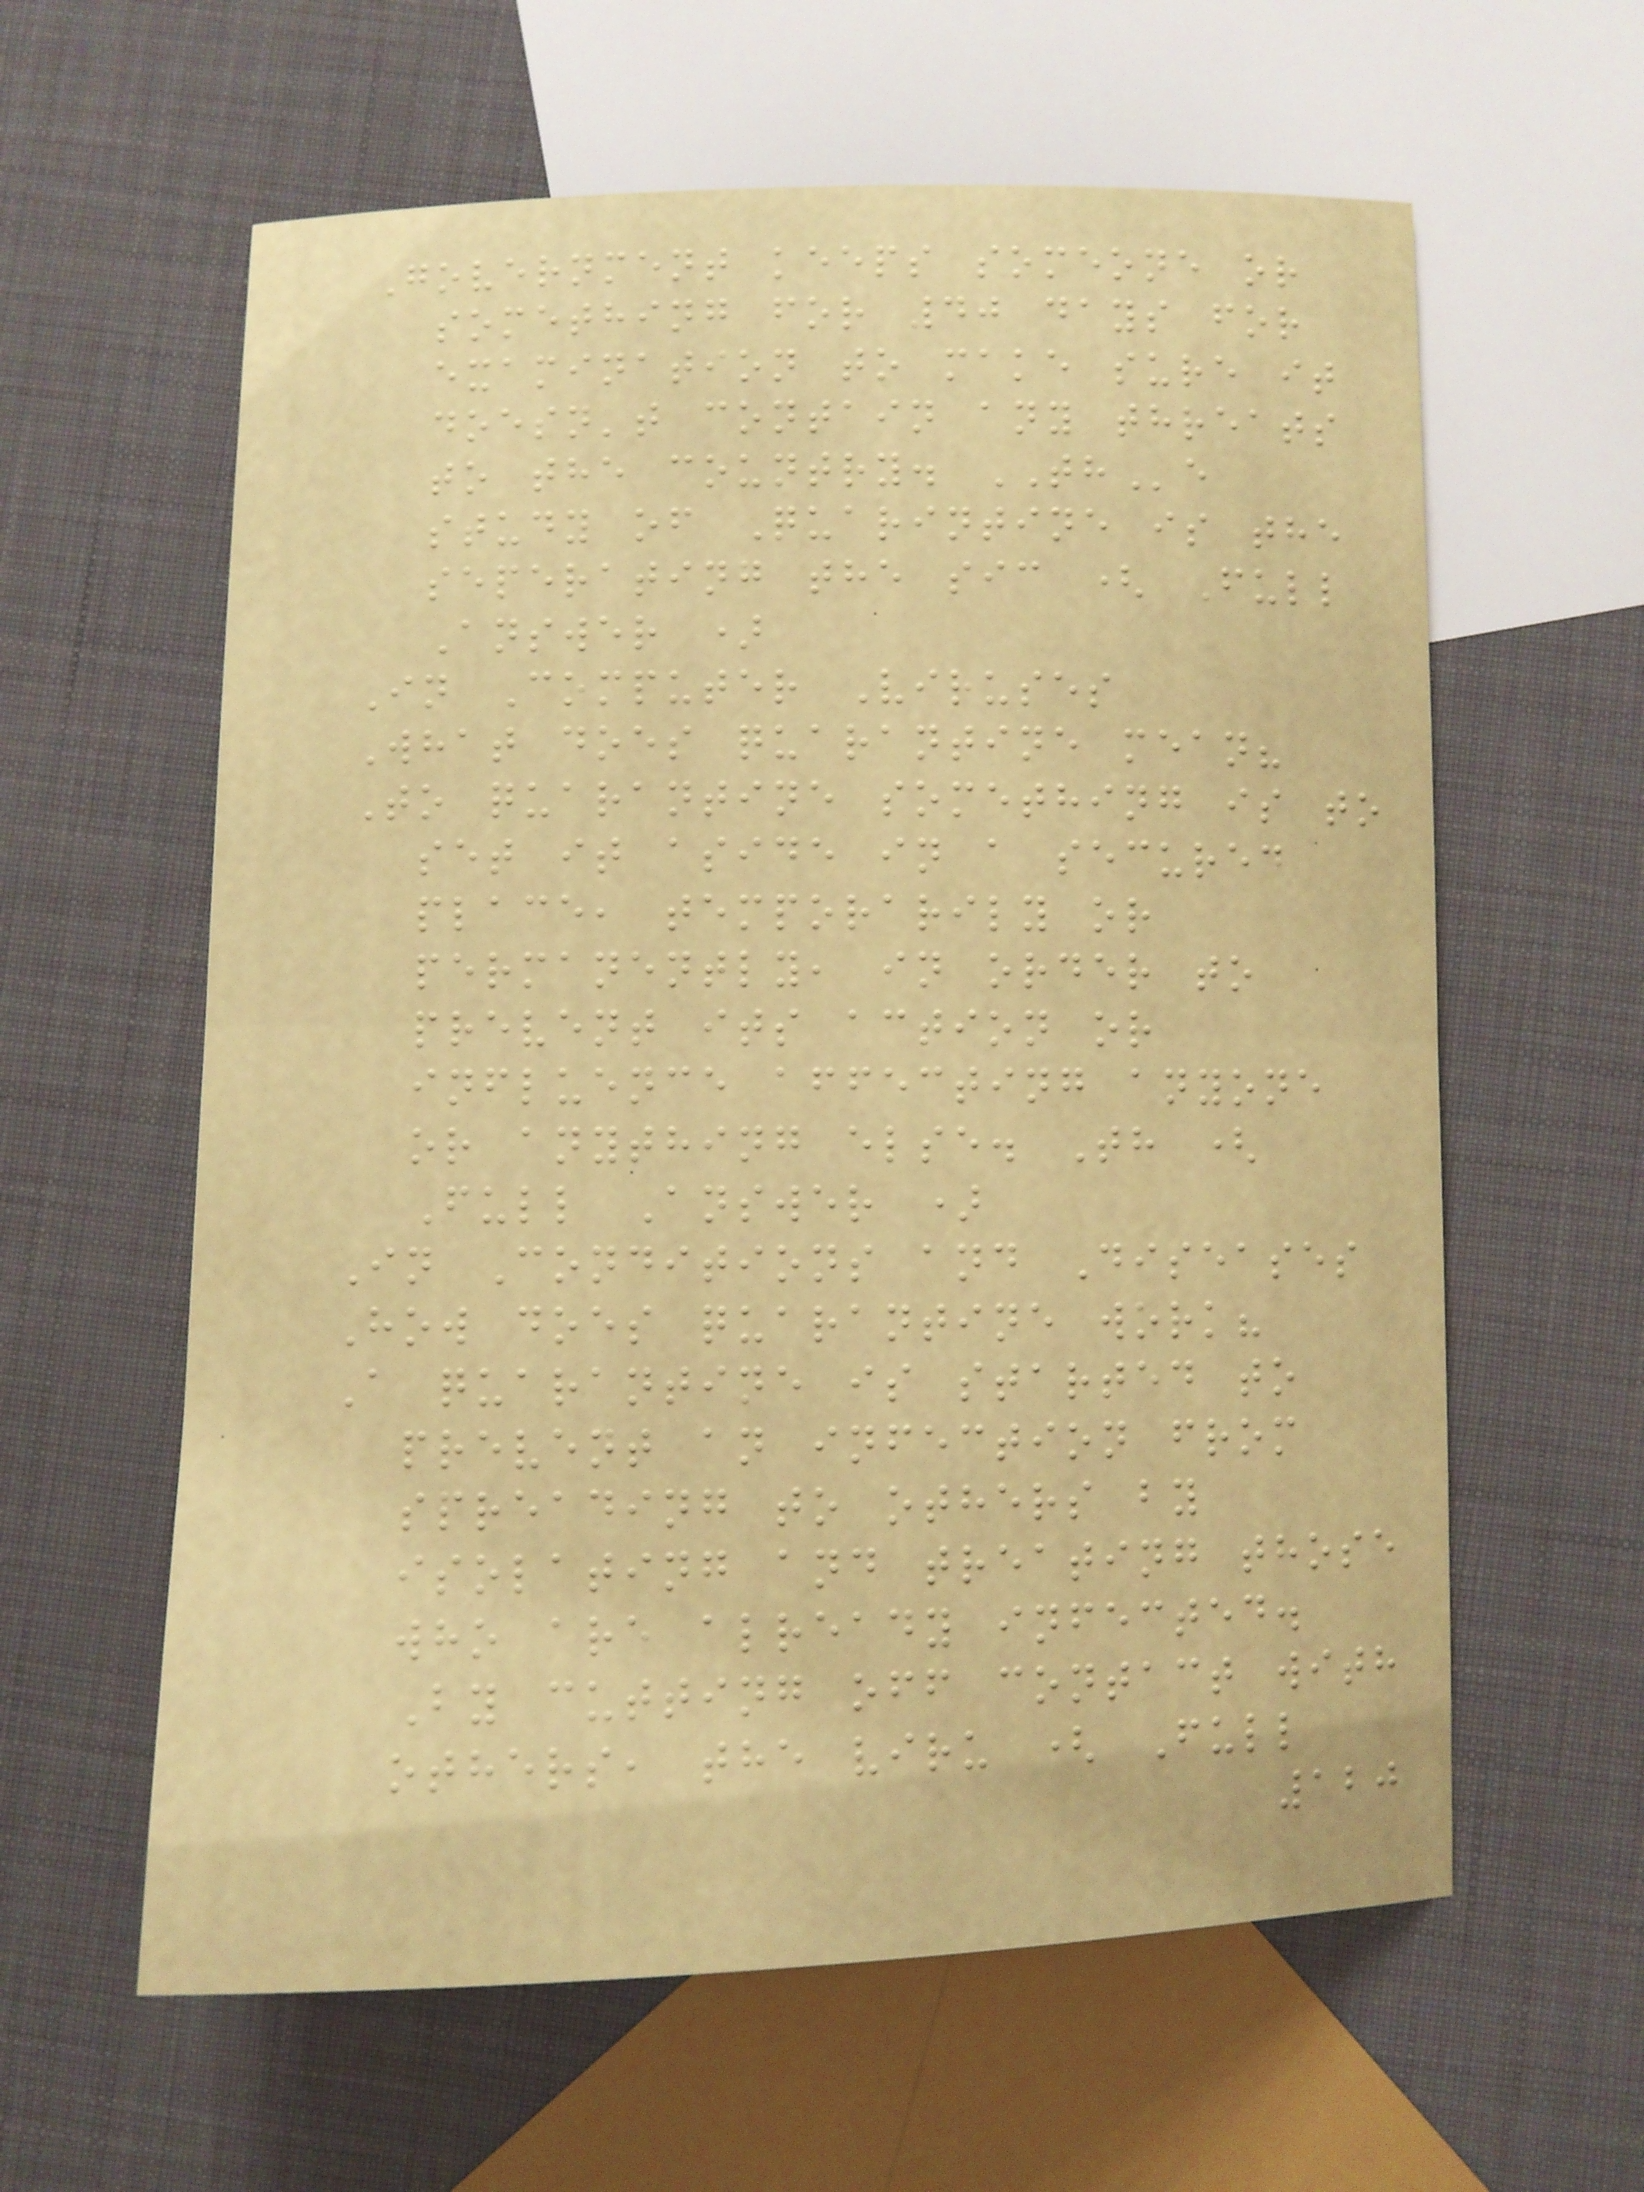Government keeps someone or
something for 40 days for
examination to make sure it
doesn't contain any threats
to the country. THe
study of Quarintine is the
seperating the sic ( Full
Answer )
In Computer Viruses
What does quarantine mean?
To quarantine something is to
set it aside in a secured
place, temporarily or
permanently, in order to
prevent its action or
influence affecting anyone
or anything else. Th (
Full Answer )
In Conditions and Diseases
How does quarantine work?
A quarantine is started to
prevent an infection from
spreading to others by
isolating and treating those
who are already infected.
By cutting off contact with
others, the viru ( Full
120
